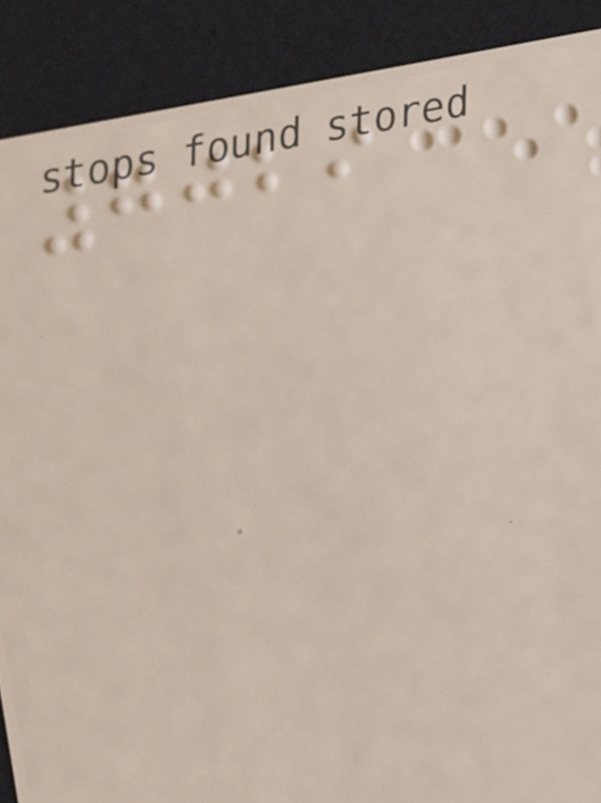7029
